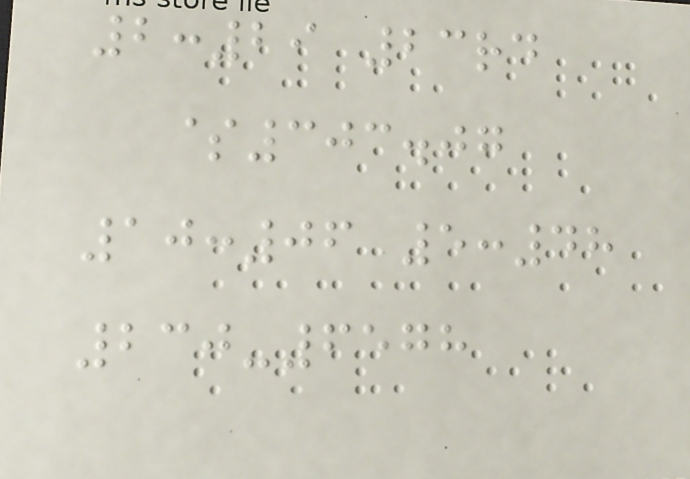2:29 23rd
$303.07
10:06 5:48
230-6578
